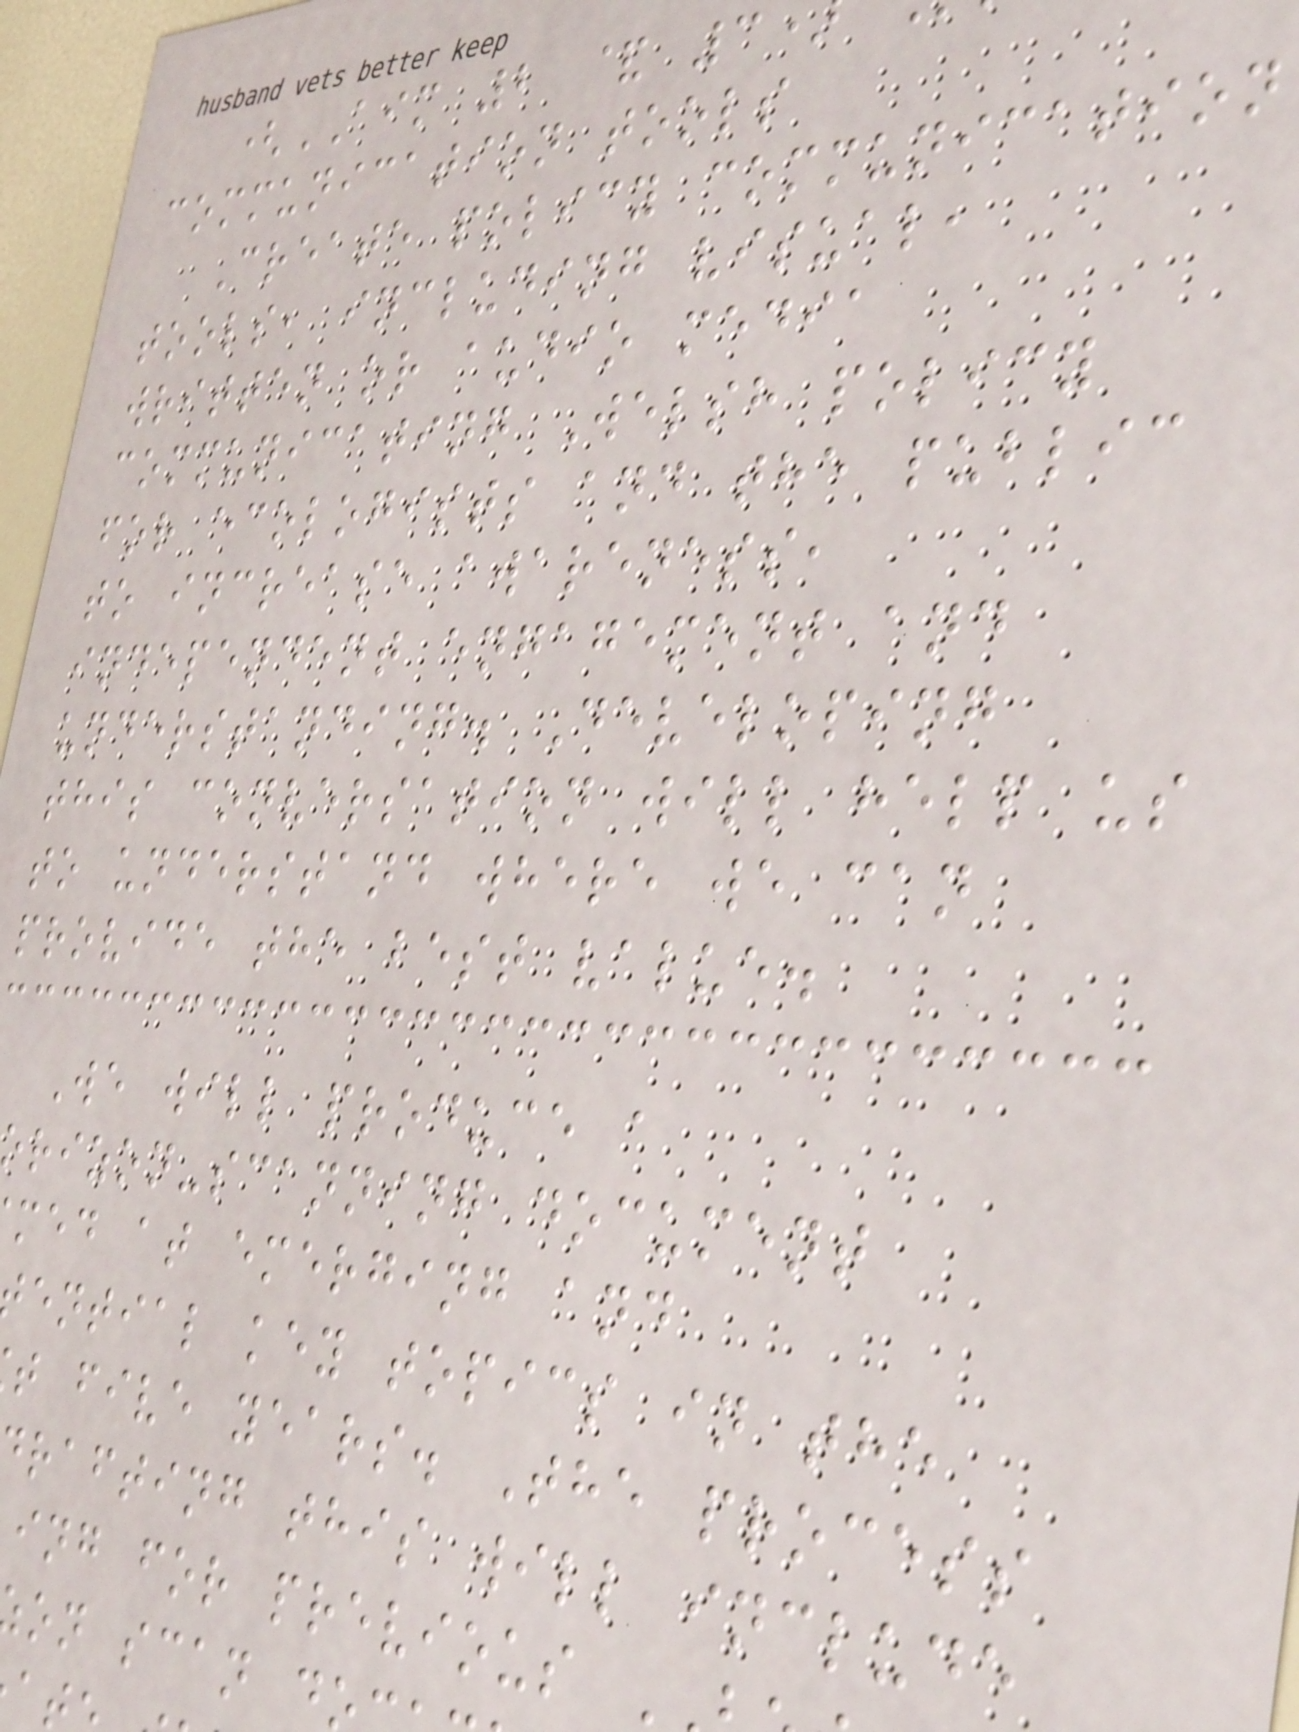(AIM 2 & 3
communication tools
Create policy communication
tools, including visual,
written or audio media
communicating Welsh policy
for ecologists and the public
to increase awareness,
independent engagement and
understanding. Developing
this conversation will help us
to understand where we can
provide the best value.
We will produce a
rizon-scanning document
med at emerging and
ential key topics in the
t five years. The process
rafting this will include
ing for previous
on scan d
